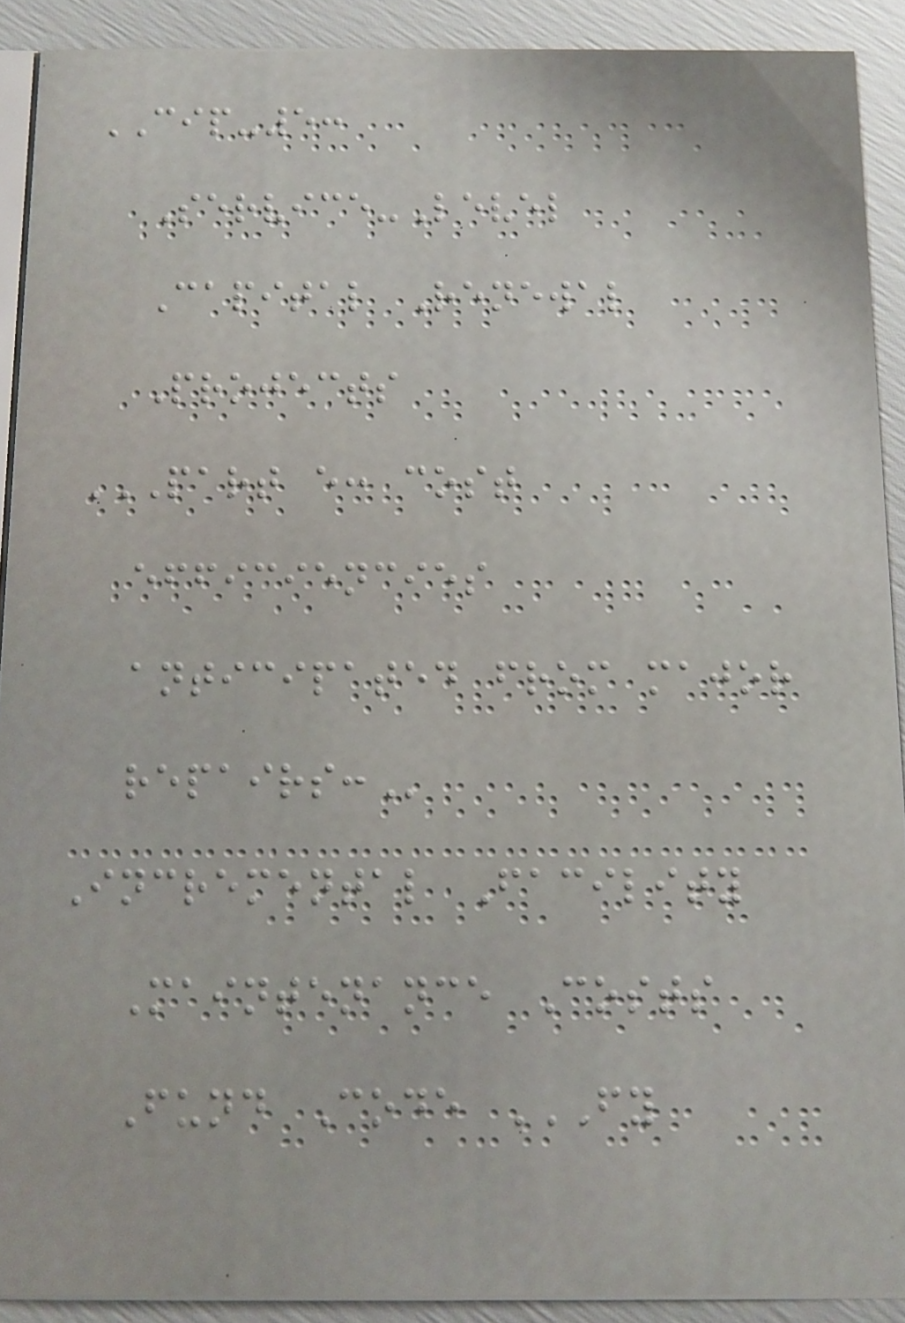CIP-5:
Service-Level
Capital Renewal
Projects
PART E: COST
EFFICIENCIES
ANTICIPATED FROM MAJOR
REPAIRS:
Incremental Facility
Maintenance Costs
Fund Code FY
